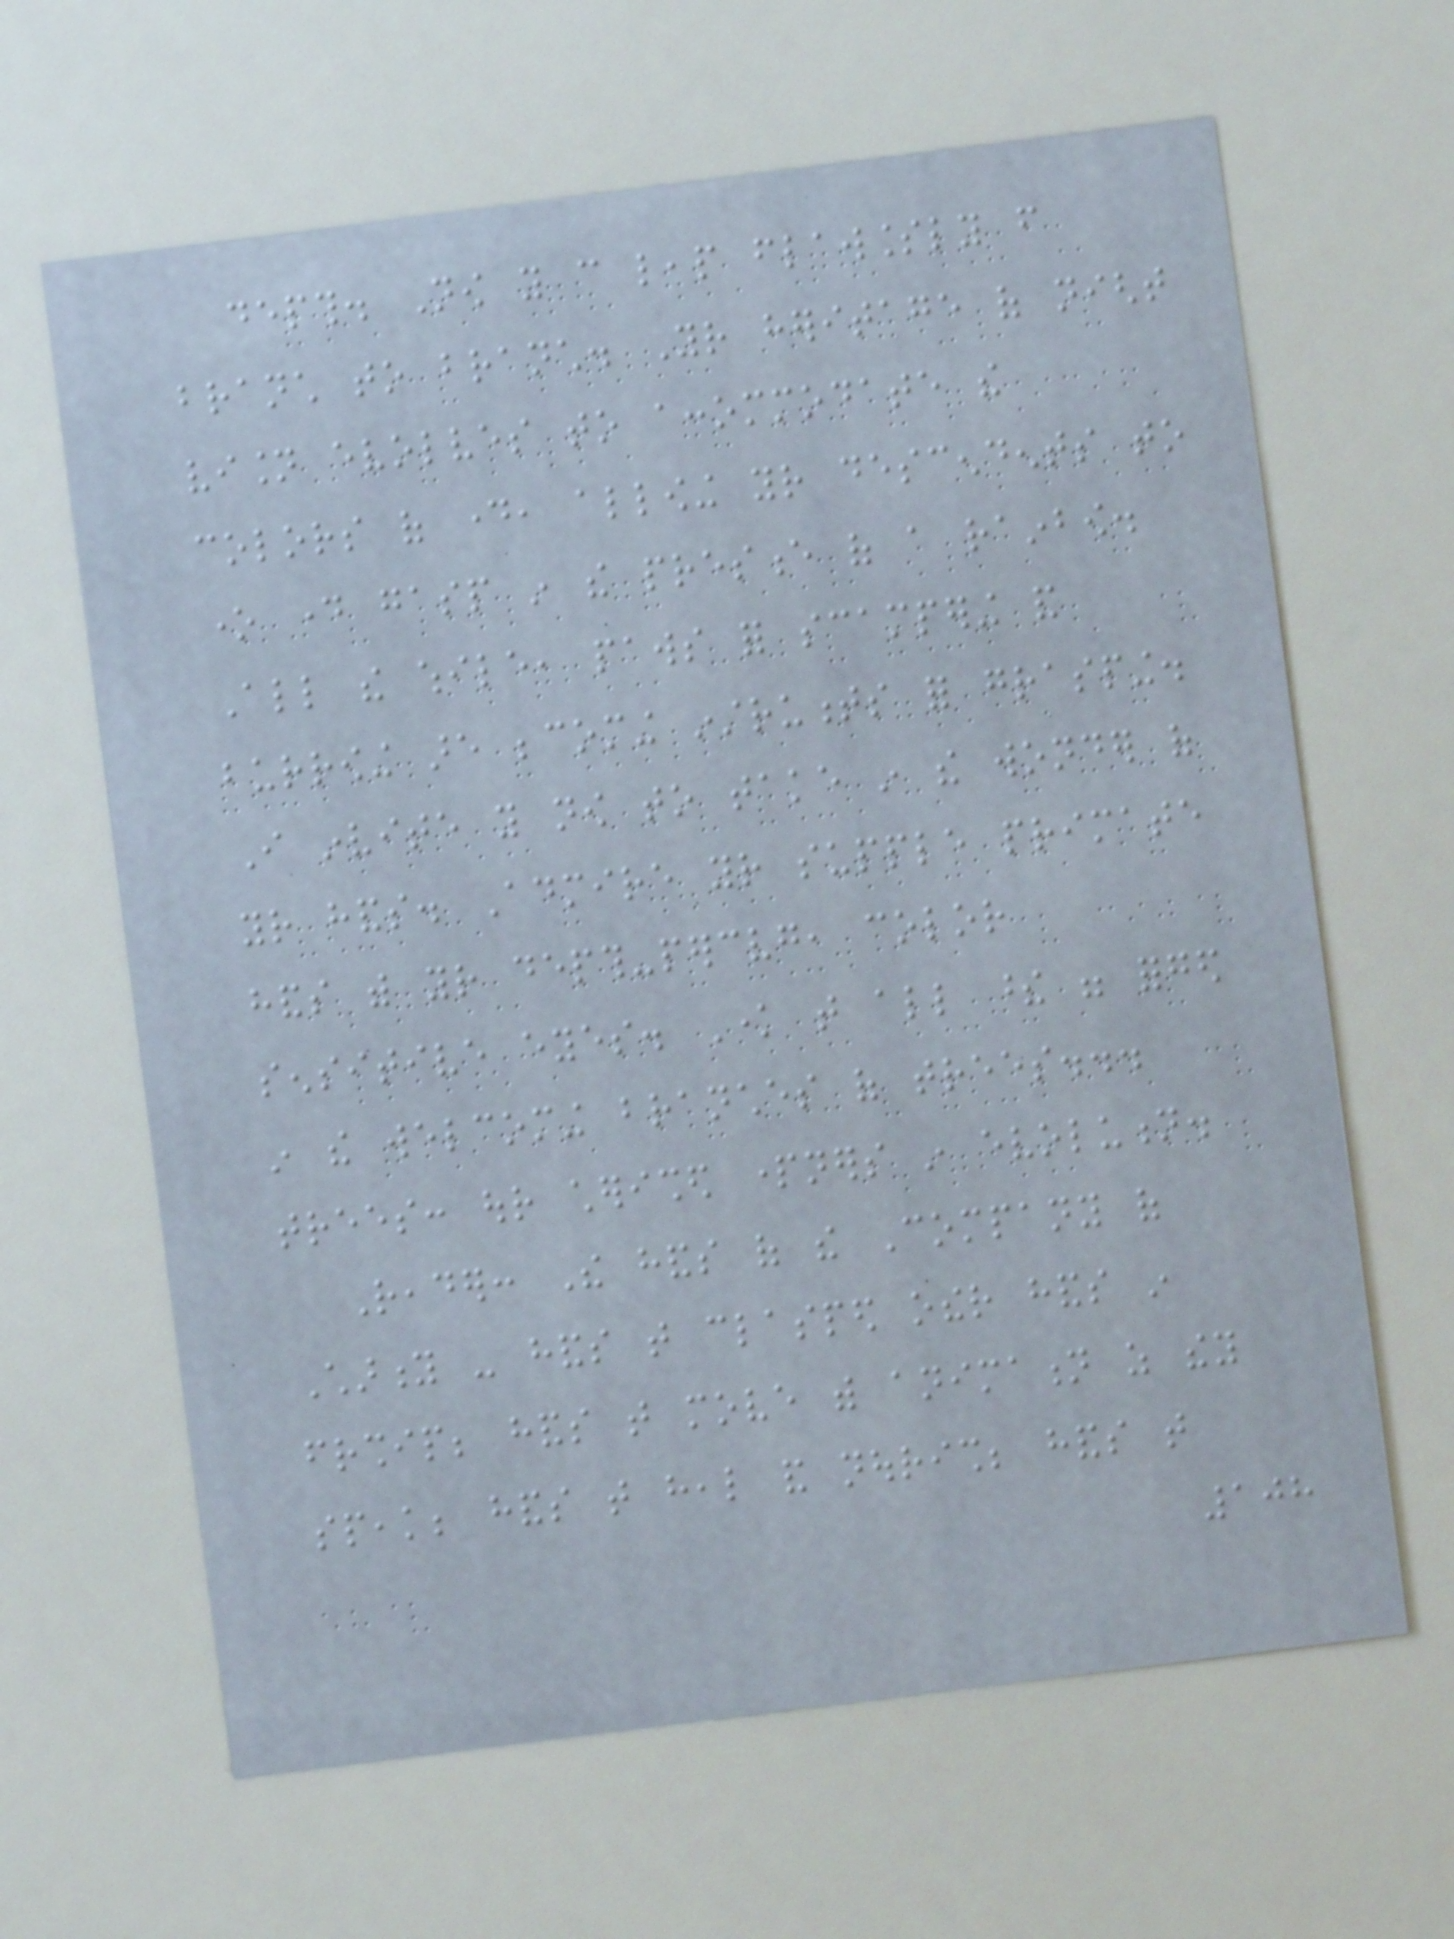depth. Now you can leap flawlessly from
branch to branch. Your heritage of night
vision evolves to accommodate the
colors of day, allowing your descendents to
one day gasp in the presence of a rainbow.
All the while, paws for scampering and
burrowing are becoming instruments for grasping.
I invite you now to take in the wonder of
your hands. Admire your supple primate
hands with your depth-perceiving, color
sensitive eyes. Know that all these were forged
in the welcoming branches of trees...
trees: our cherished partners in evolution.
Reader: The hands of the Company of
Charity - hands that clasped other hands in
friendship; hands that move with animation as they
speak; hands that heal and nourish; hands that
108
